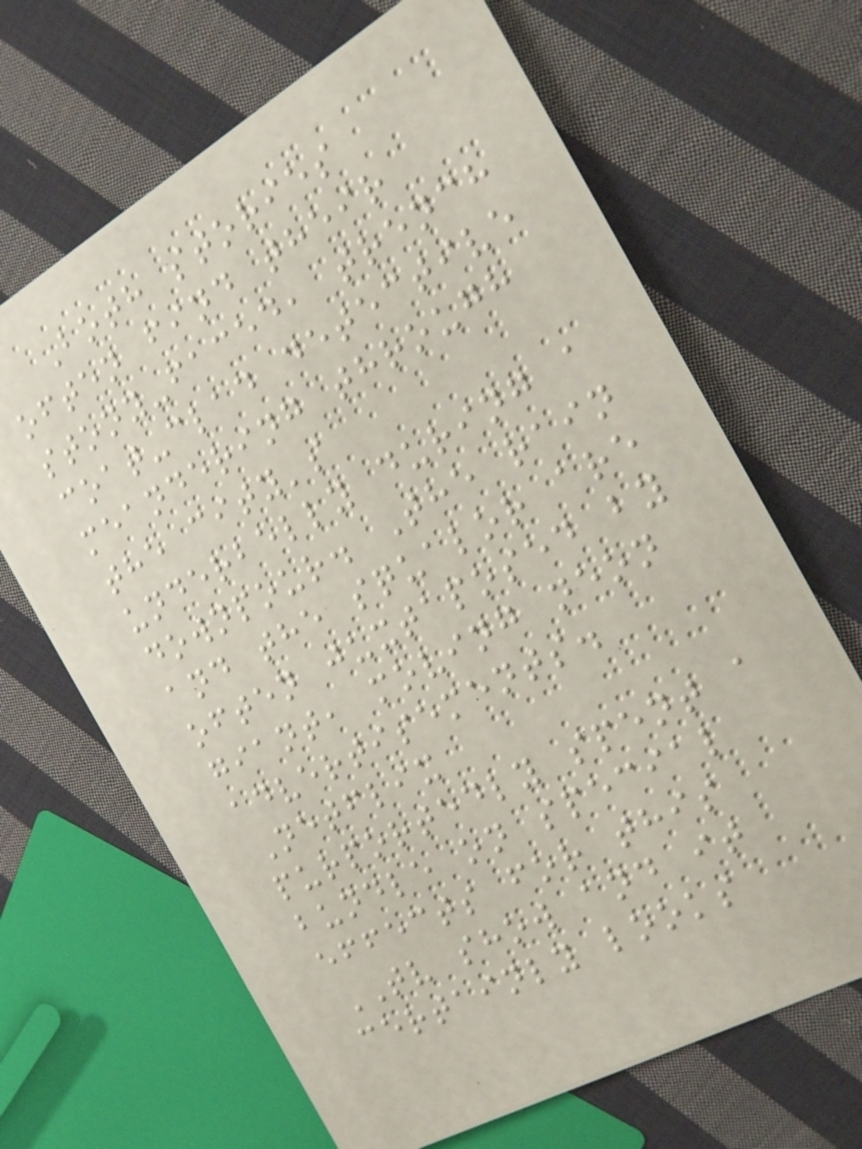Both stories
often find their
stony-faced, trench
coat-clad detective
meandering through
the city's
underbelly during a
downpour. The rain
and the squalor are
often juxtaposed by
giant, moving neon
advertisements.
Netflix
purportedly spent a
bundle on special
effects for this
TV show and it
certainly looks
